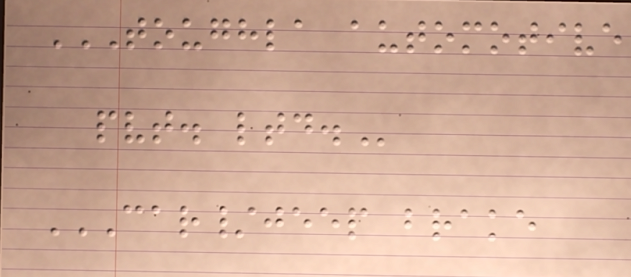TOUGHLA AUTOMOTIVE
PVT. LTD.
CAR/JEEP BRAKE
